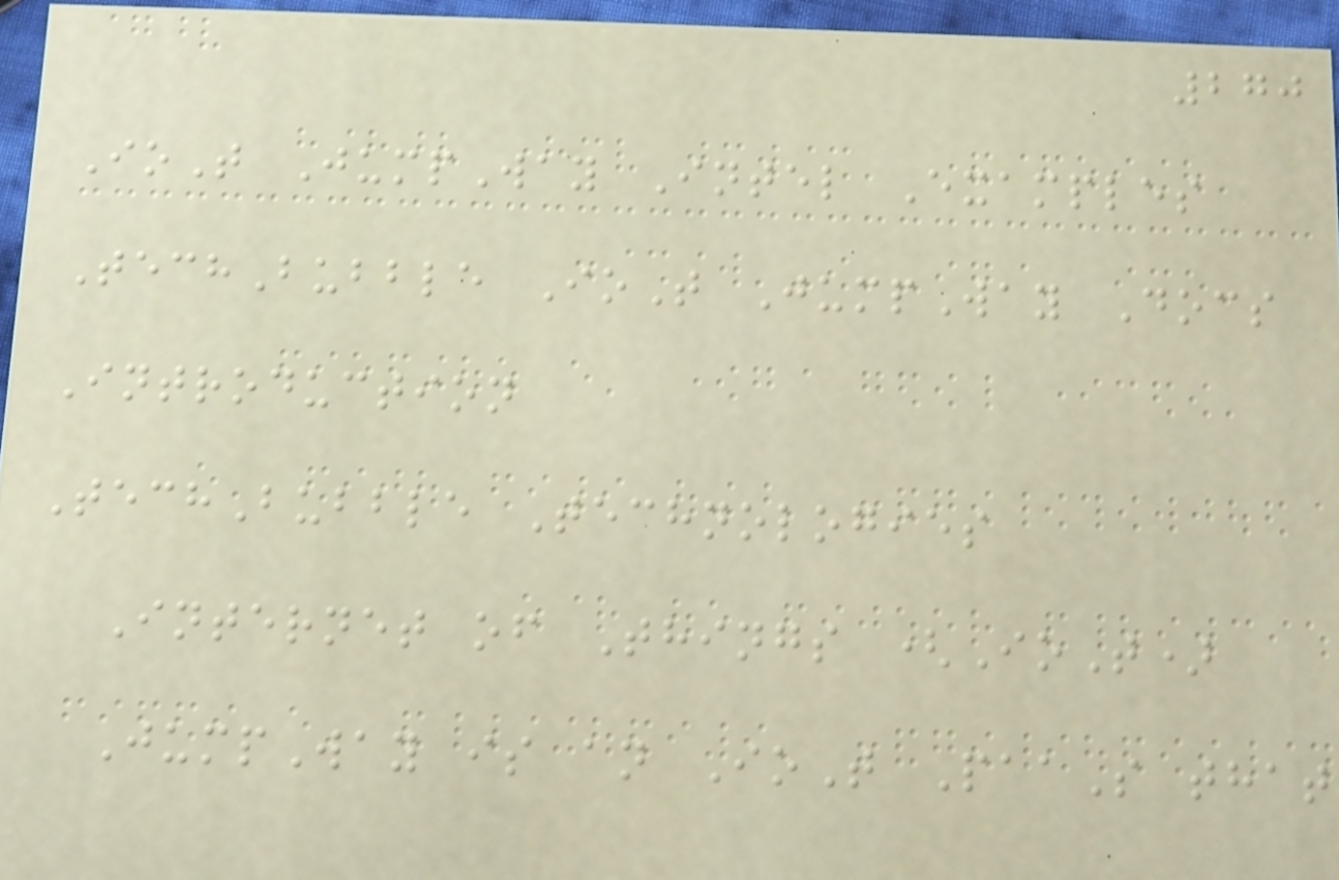270
IoT JumpWay Intel Examples
TechBubble IoT JumpWay Docs
Introduction
TechBubble Technologies
Internet of Things (IoT)
JumpWay is an IoT PaaS that
